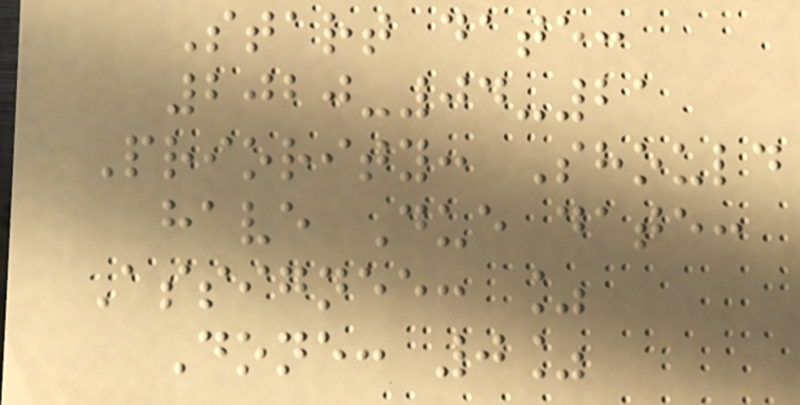Start date:
2020-04-21
Priority: Should
have Due date:
Assignee: %
Done: 0%
